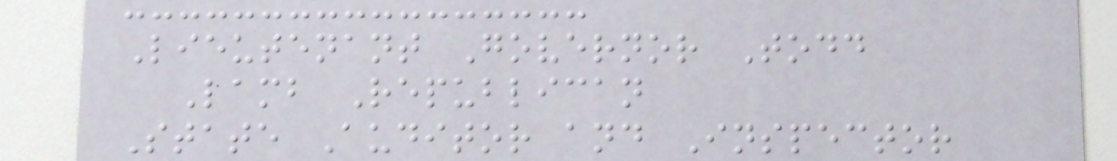Lieutenant Governor Todd
Lamb Republican
State Auditor and Inspector
